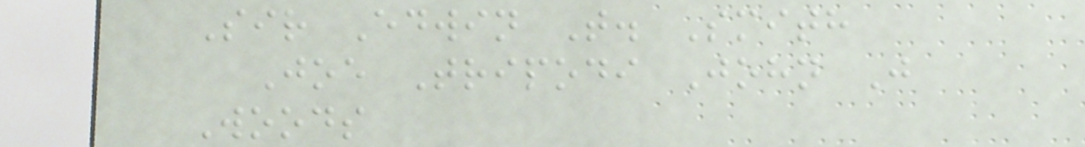Sir Edwin T. Smith
Joe Tripodi John J
Woods
